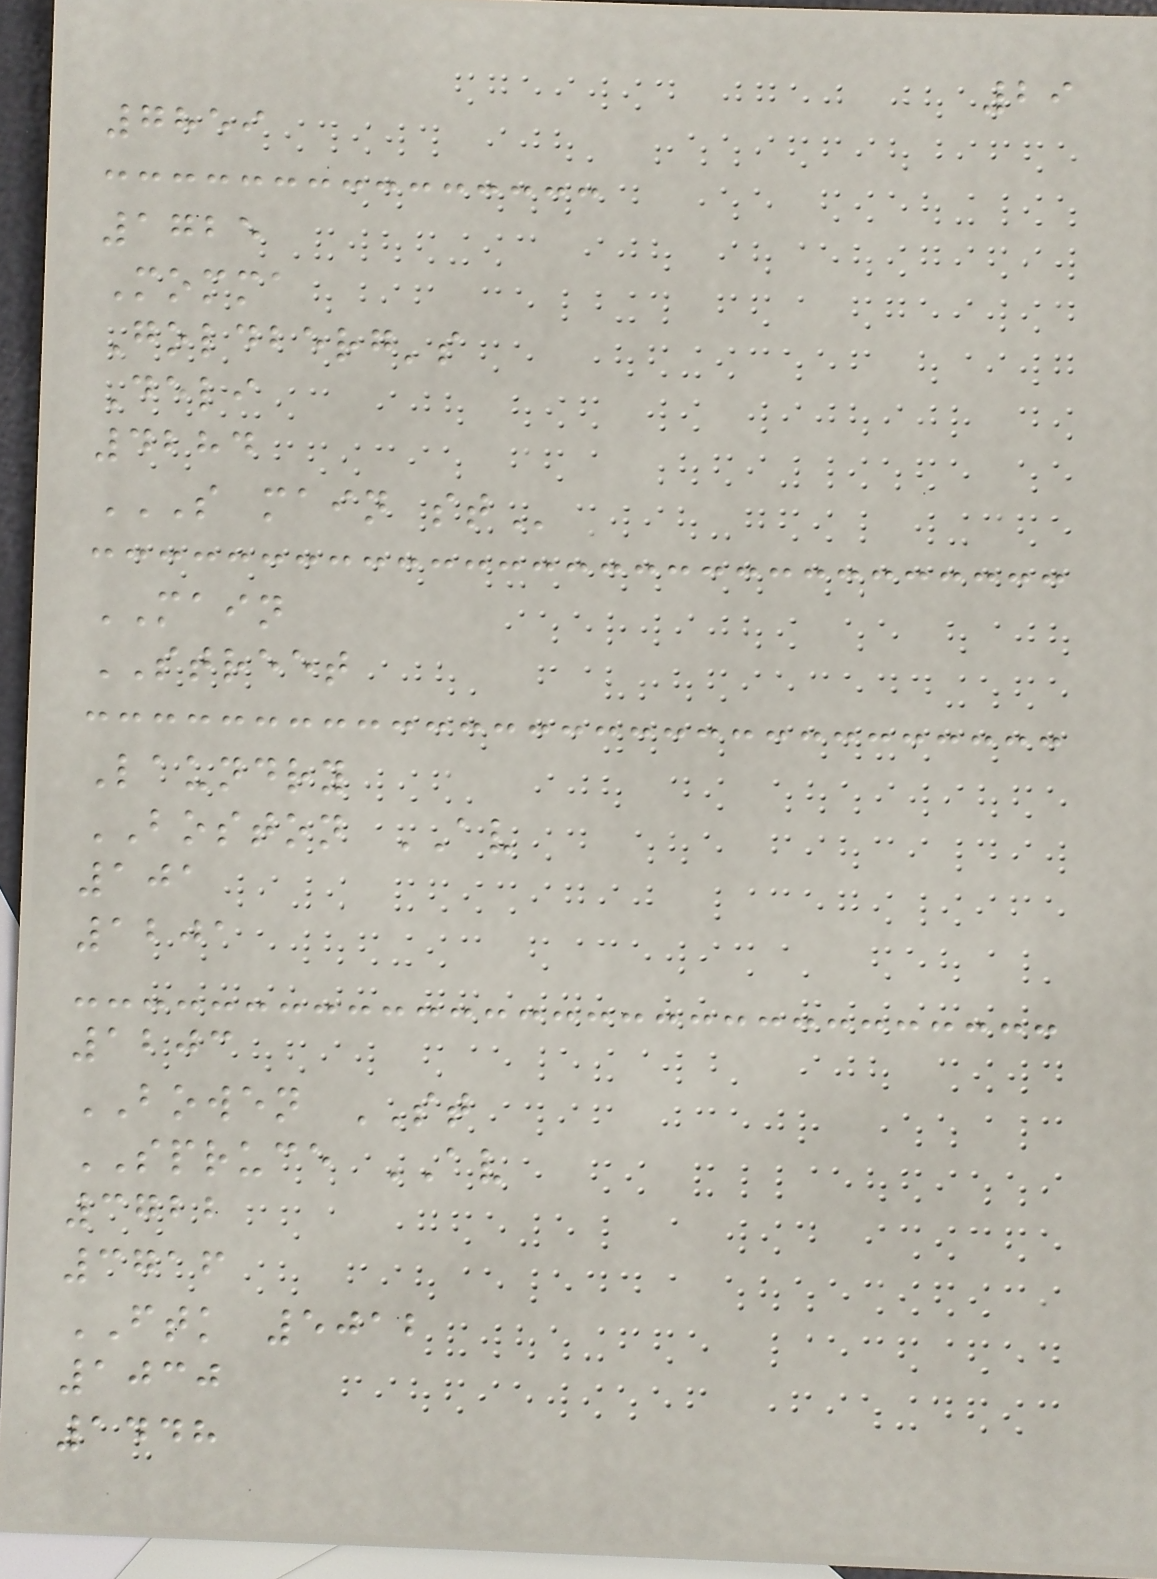29
7859
1725
Momma
Goldberg's
Deli
4284
S MAIN ST
MAIN
STREET
Laundry
BOSTON AV
101
1201
1203
BOWEN ST
SPRUCE AV
3722
3716
FTK 5012
1030
1448
